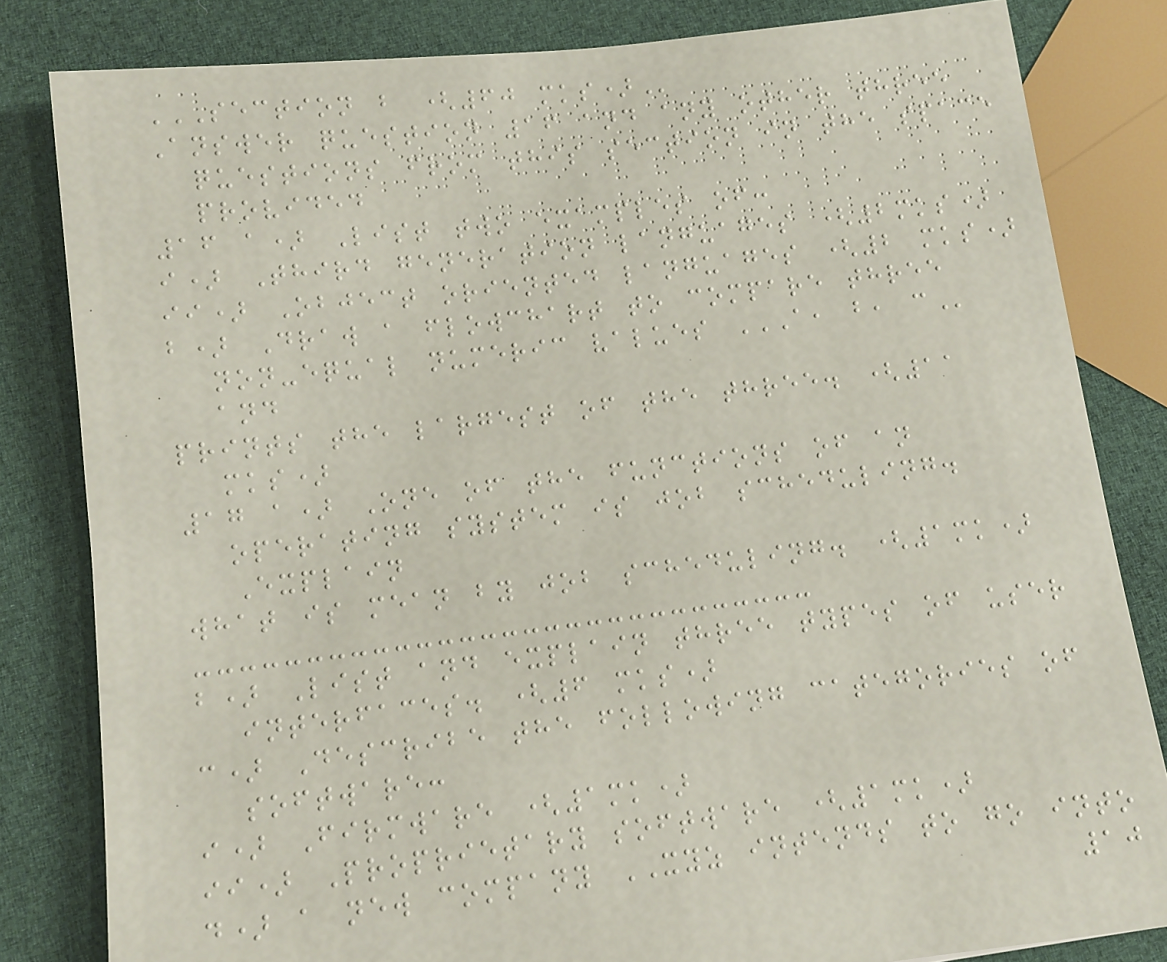SECTION B (60 MKS)
Answer question 16 and any other three
questions from this section in the space
provided
16 a) List two examples of:
i) Third generation languages (2mks)
ii) Object oriented languages (2 mks)
b) Draw a flowchart to compare three
non-equal numeric values A, B, C
and
prints the largest of the three. (11
mks)
17 a) One of the functions of an
operating system is job scheduling.
Explain
what is mean by job scheduling. (1mk)
b) List and explain three types of user
interfaces. (6 mks)
c) Describe the following categories of
software:
i) Firmware (1mk)
ii) Proprietary software (1mk)
d) a new company XYZ intends to go into
10
